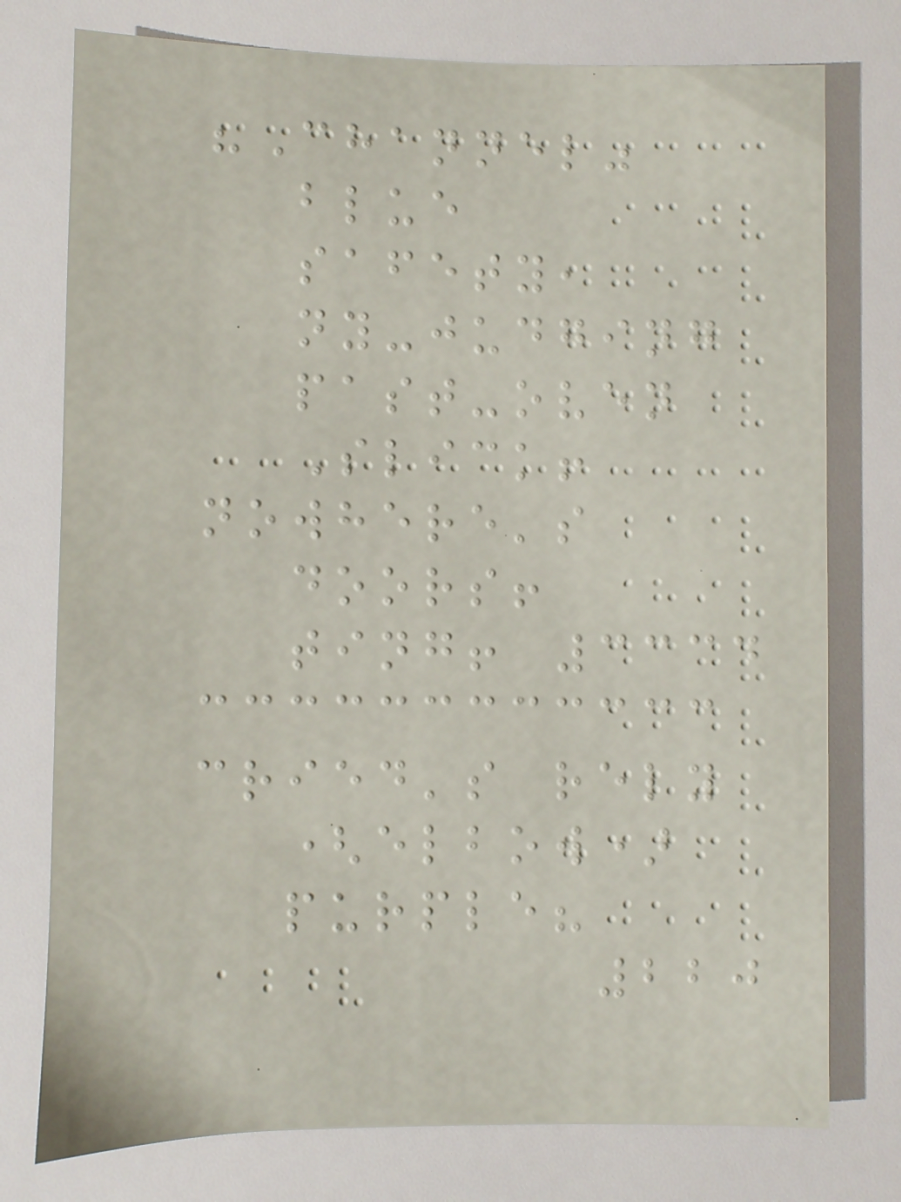"Channel"
blue
safety,
ny-judging
past-oven
Slick!
nowhere's
doors!
ting! 3334
cried's rely
(elbow)
purple?
220
